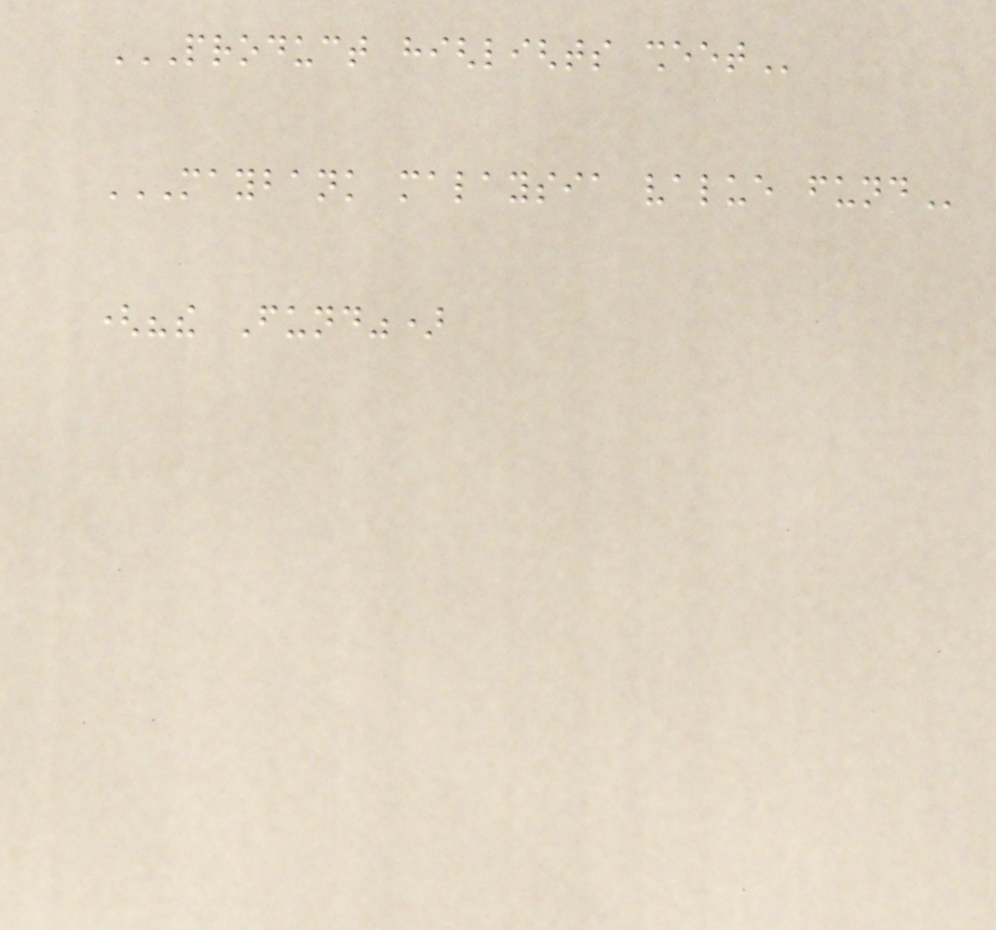PRODUCT HIGHLIGHTS SHEET
MAYBANK MALAYSIA VALUE FUND
("the Fund")
